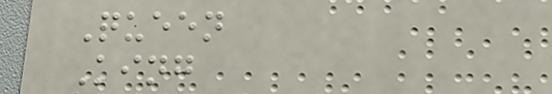Queen
King
